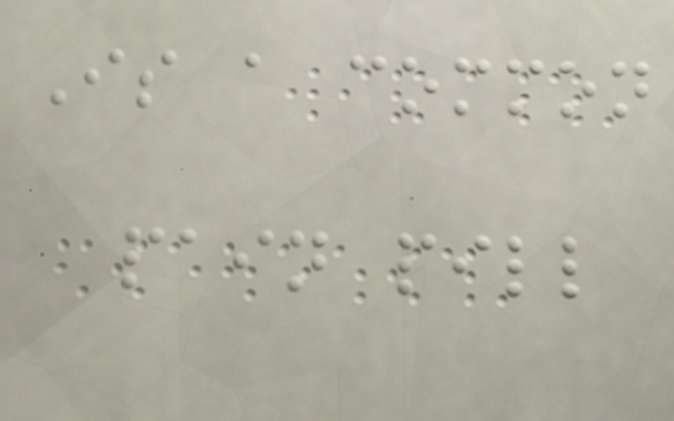Is a common
pain pill
